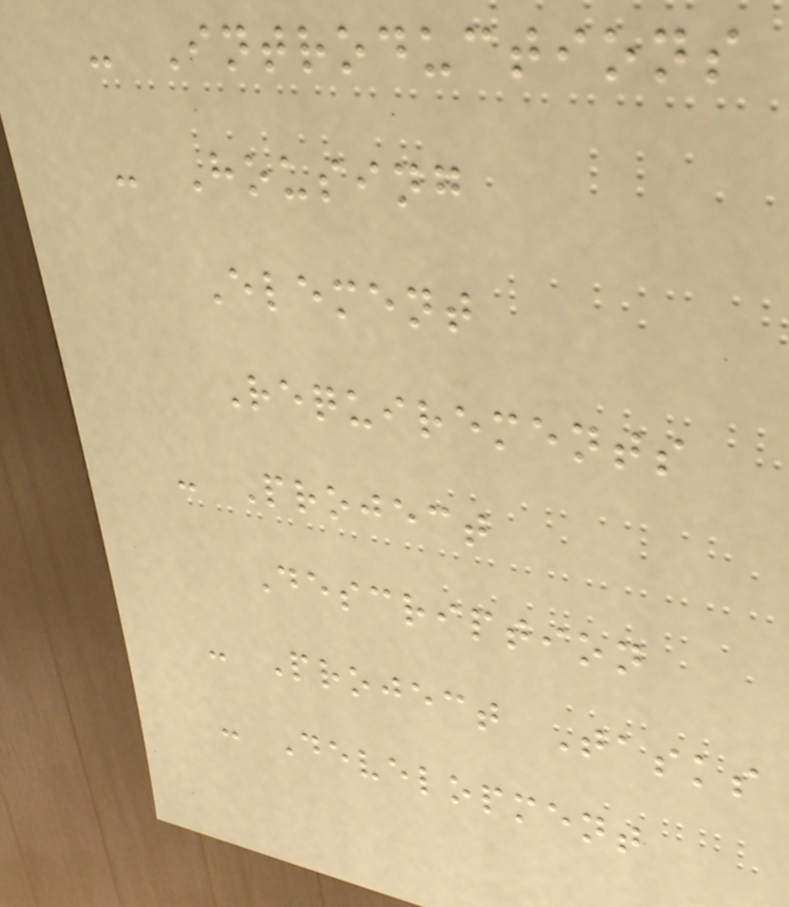- Introductions
- Housing
Element
Requirements
- Project
Description
- Project Tasks
- Development
